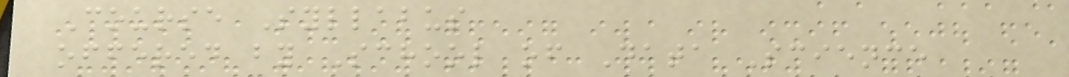Course Syllabus
offered by School of Data Science
